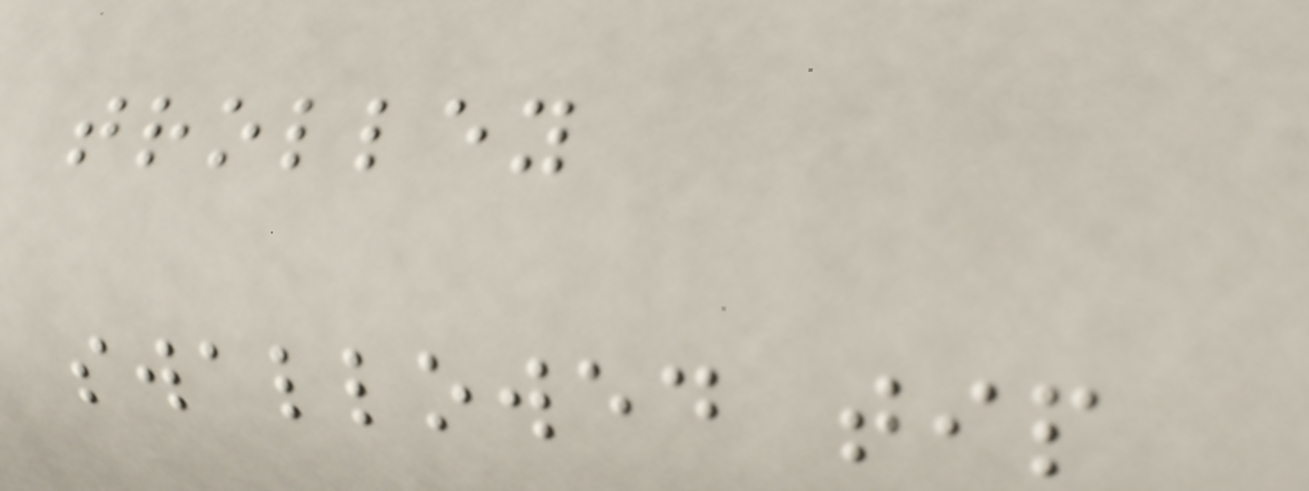trolley
swallowed tip
